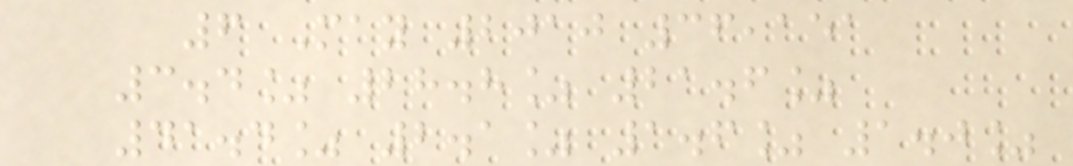6 May 2010 36,151
3.4% 28.8% 21.6%
41.4% 2.1% 1.6% 1.0%
